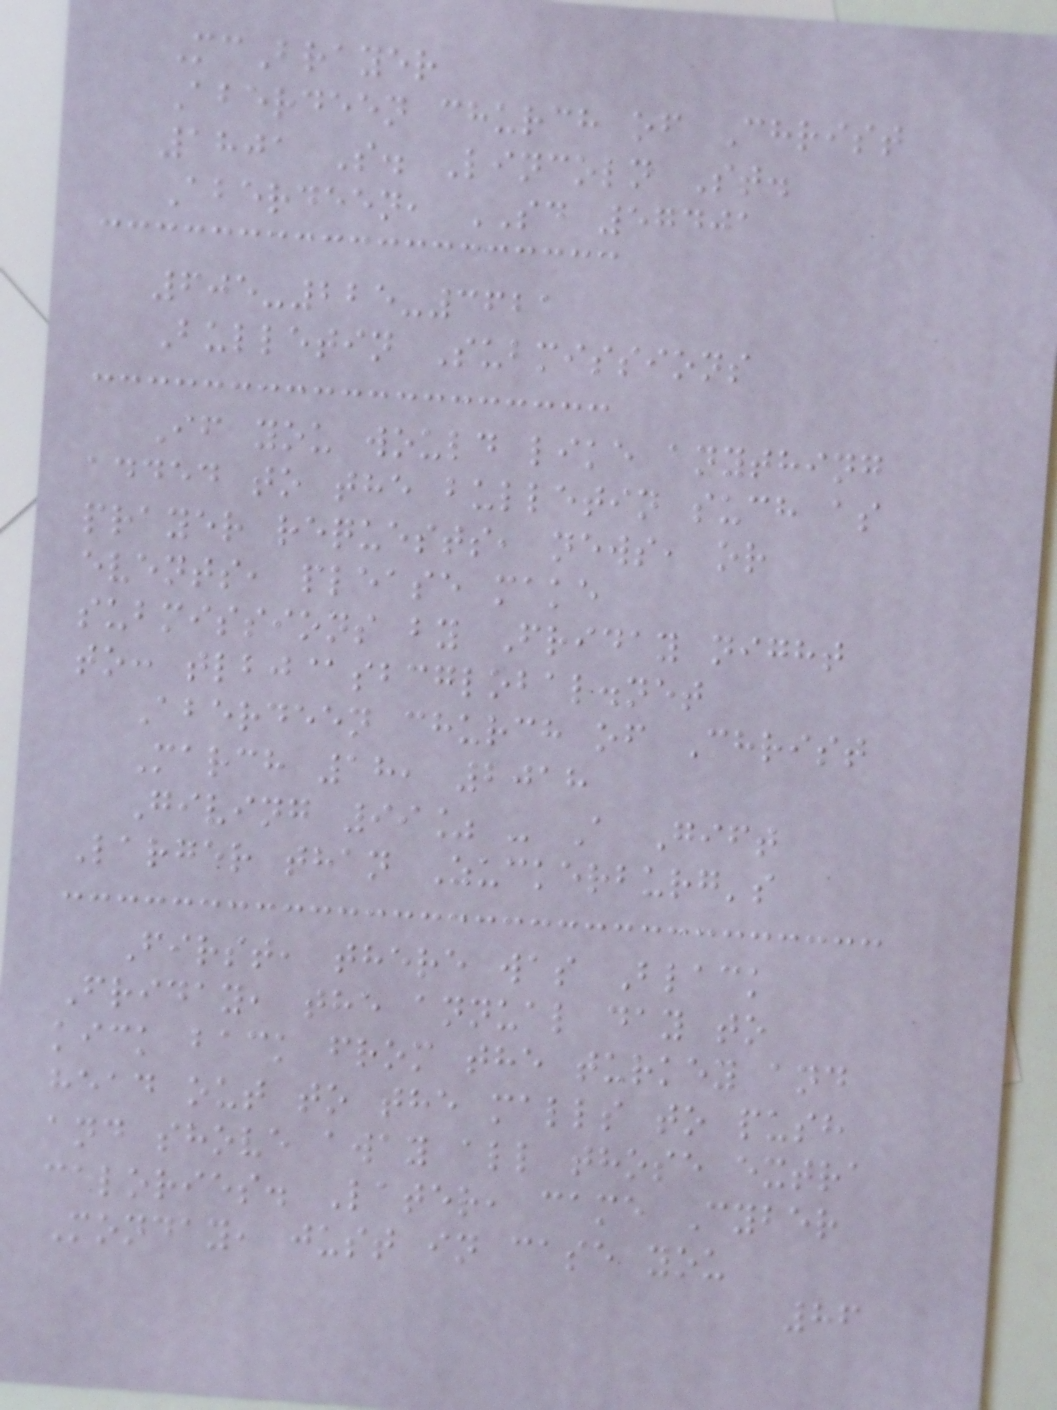McBrayer
Aberdeen church of Christ
1801 S. Lincoln St.
Aberdeen, SD 57401
605-225-3621
Bulletin Submissions
If you would like anything
added to the bulletin such as
prayer requests, news, or
events, please make
submissions by Friday night
to: tlbj@sbcglobal.net
Aberdeen church of Christ
March 18, 2018
Giving 99% - A Gift
Larger than Zuckerburg's
First, there was Black
Friday, the annual day to
kick back from the turkey and
head out to the malls to push
and shove away all those extra
calories. Later, came Cyber
Monday, just in case you
86
